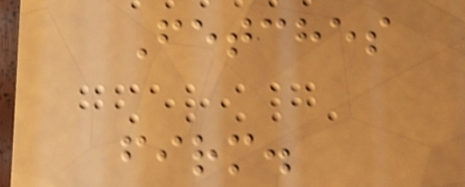Fetches
firm.
